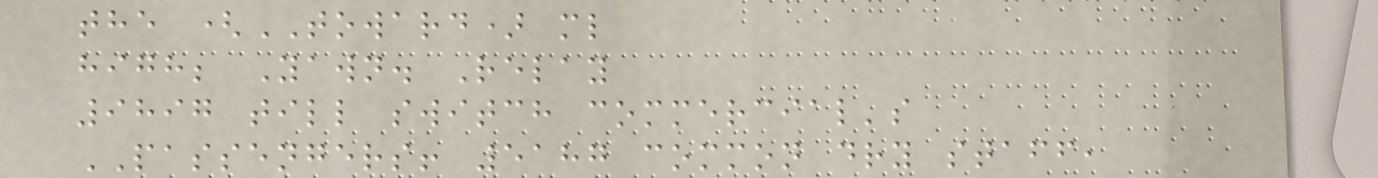the (TOWARD) ml
high; Yawn. Relay
9897 till switch commercial's
PASSENGERS! 5187 common dry staff,
